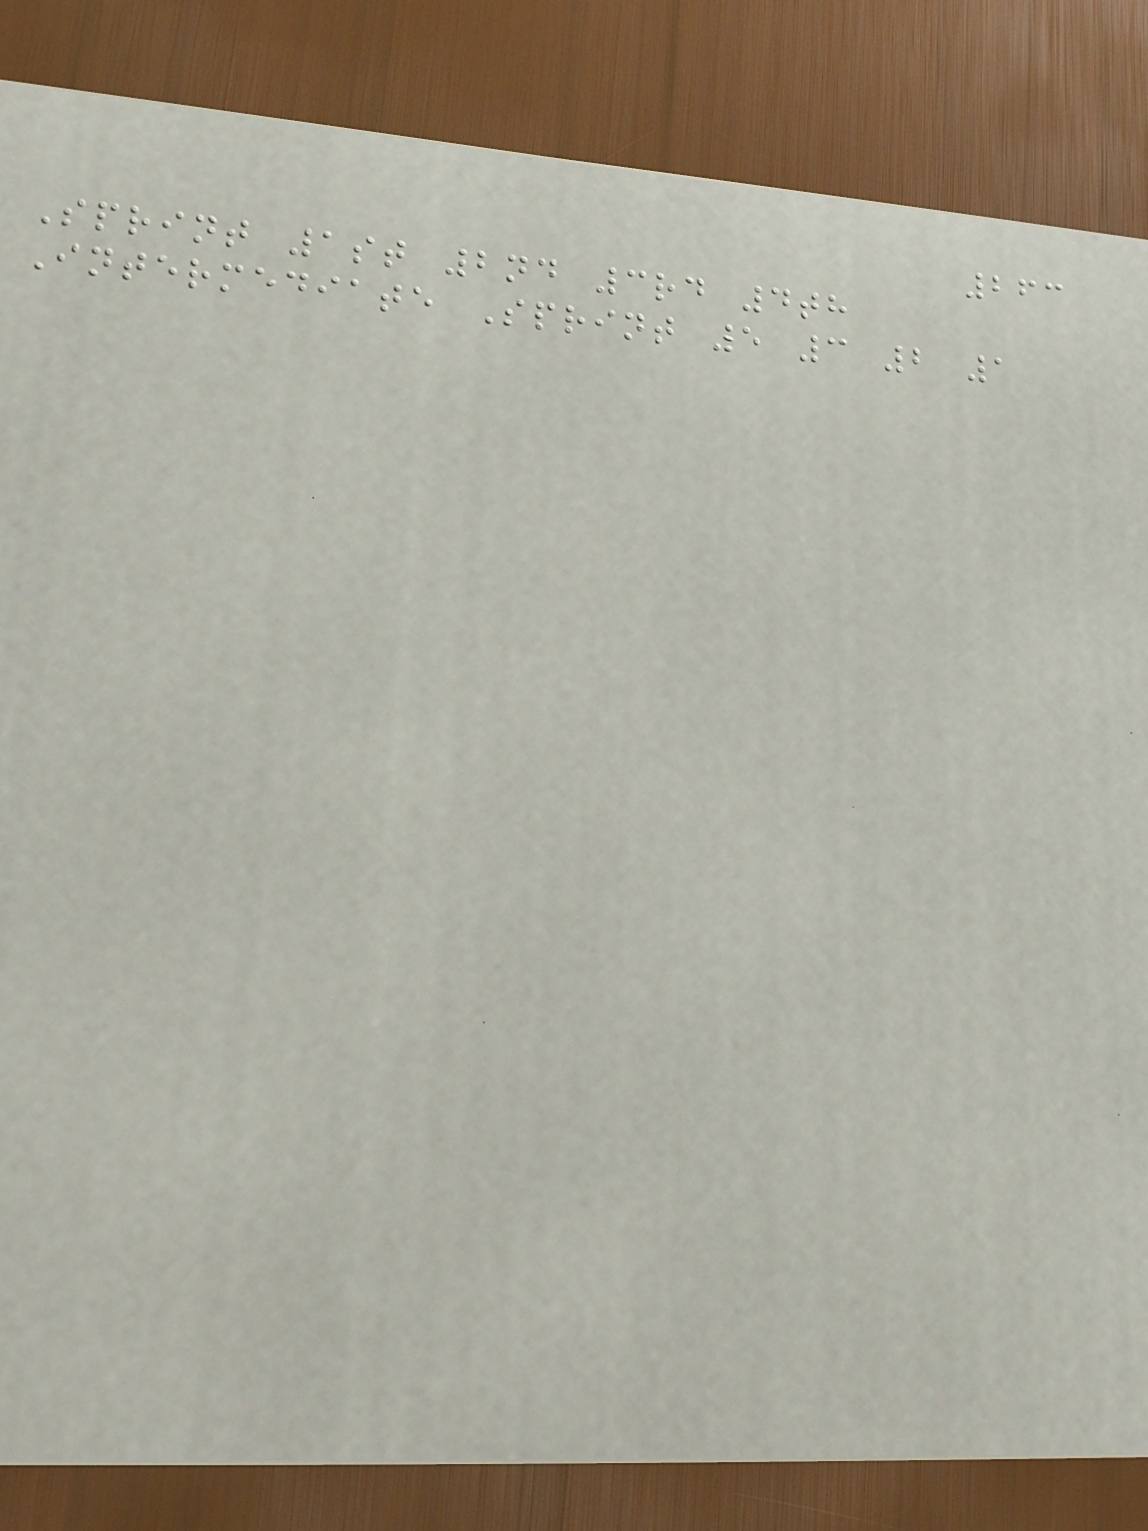263
Sprint 1st 2nd 3rd 4th
Intermediate Sprint 5 3 2 1
